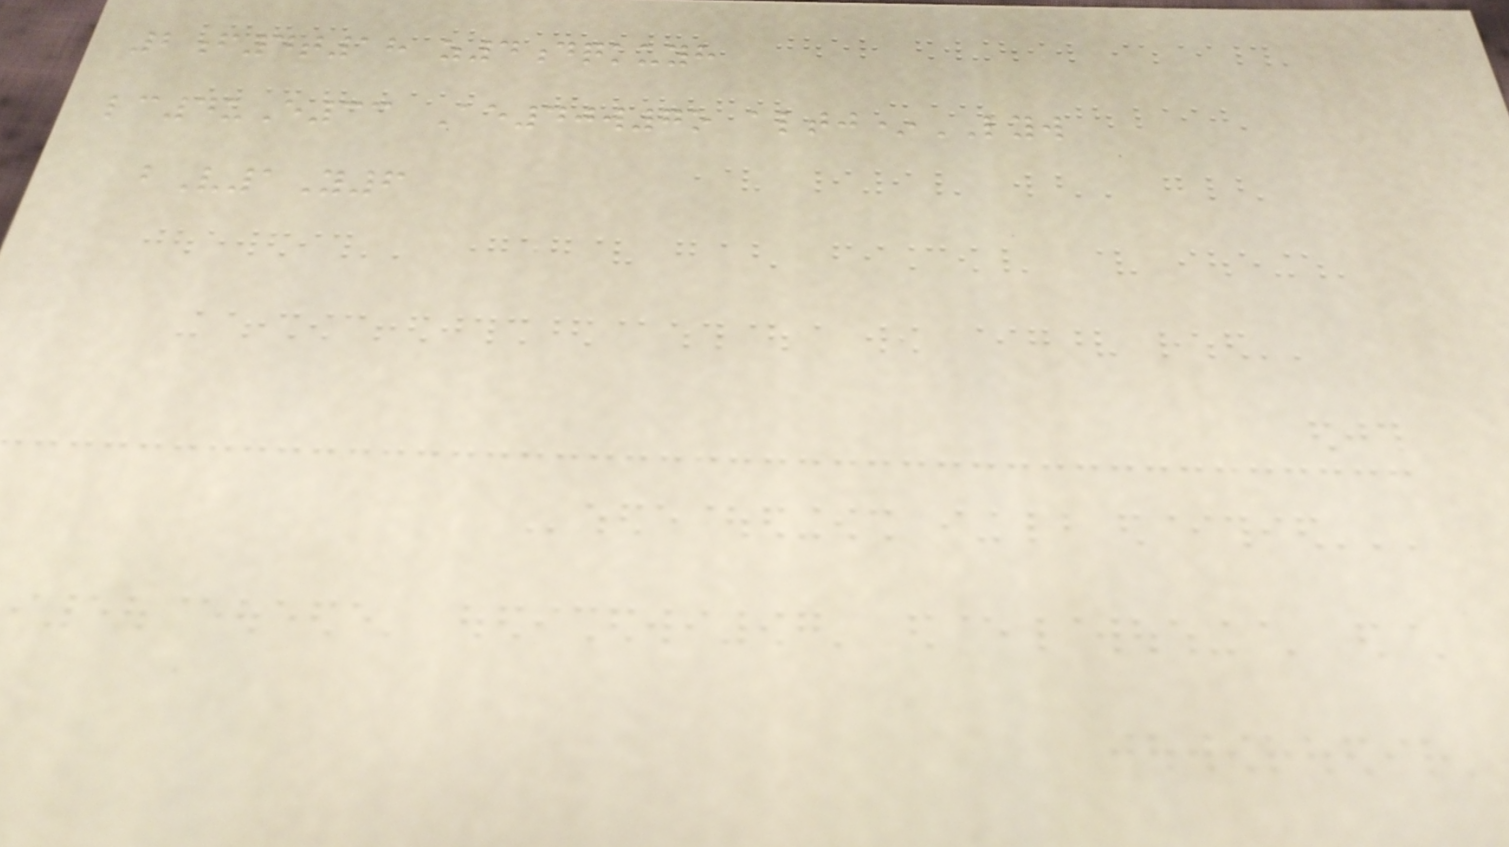2f4t18 z4dqkuyh
lc4uE33 Ae40w7o altj*LYW
bV1Y6
